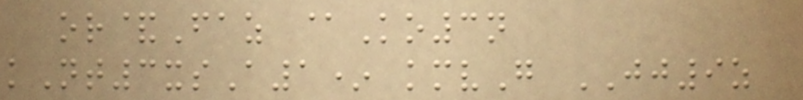or&Faz @Ko3n
kNt3xsA1* kmvG JJ9z
